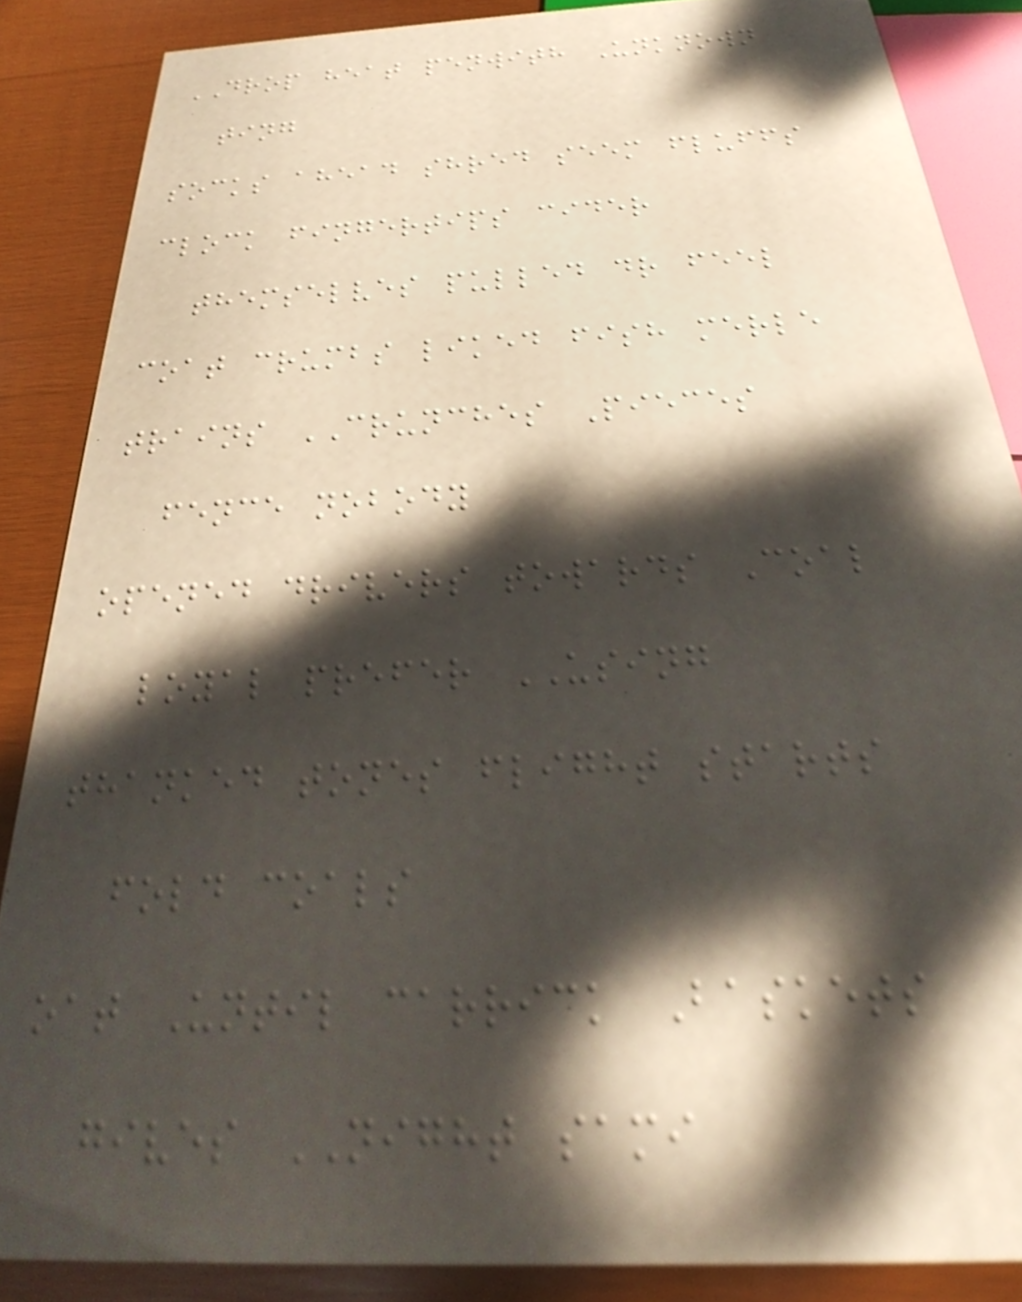DROP heat penwith Unknown
ting
socks ahead shred seem fluffs
clock fingertips cider
themselves pulled dr feel
coat crumbs liked fish merle
trains CRUNCHES Pieces
fence nobody
opened drivers towards Coal
loyal prefer USING
thanked tones flight starts
fold coals
oat Until carrick Baskets
gives NIGHT sami
